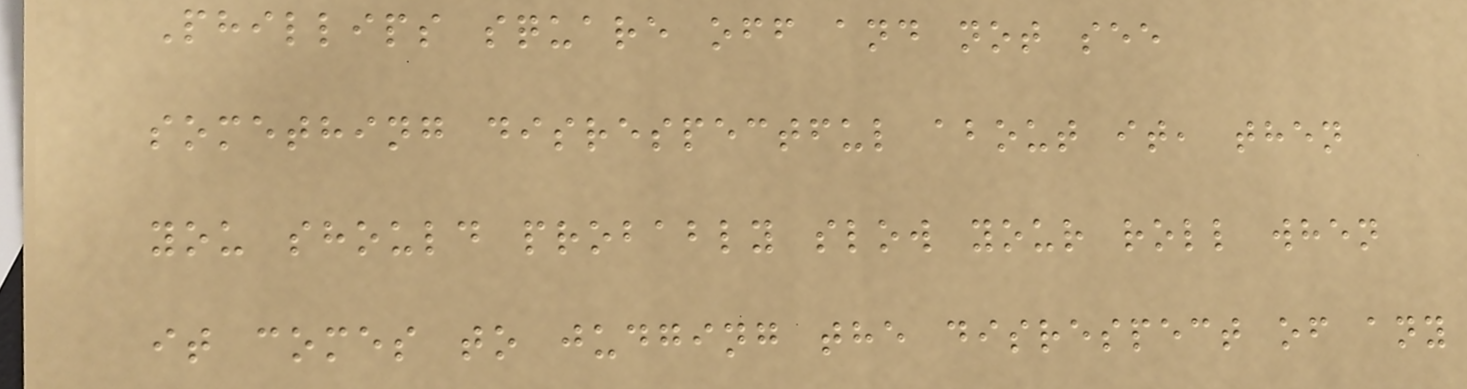Phillips square off and not see
something disrespectful about it, then
you should probably slow your roll when
it comes to judging the disrespect of any
